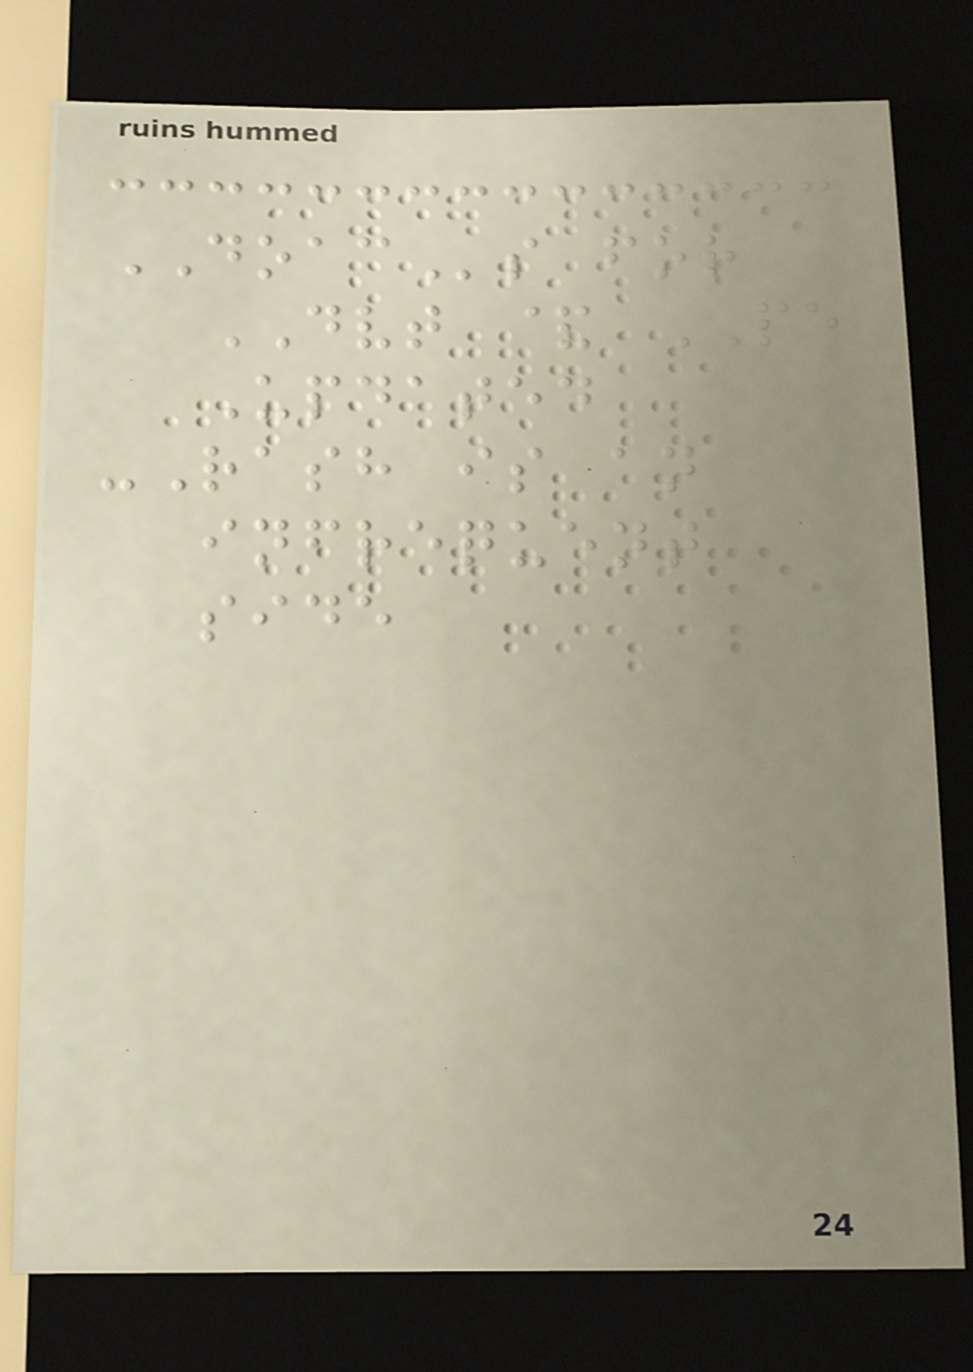DOACs for
DVT & PE
Updated
-Rash is an
infrequent
side
